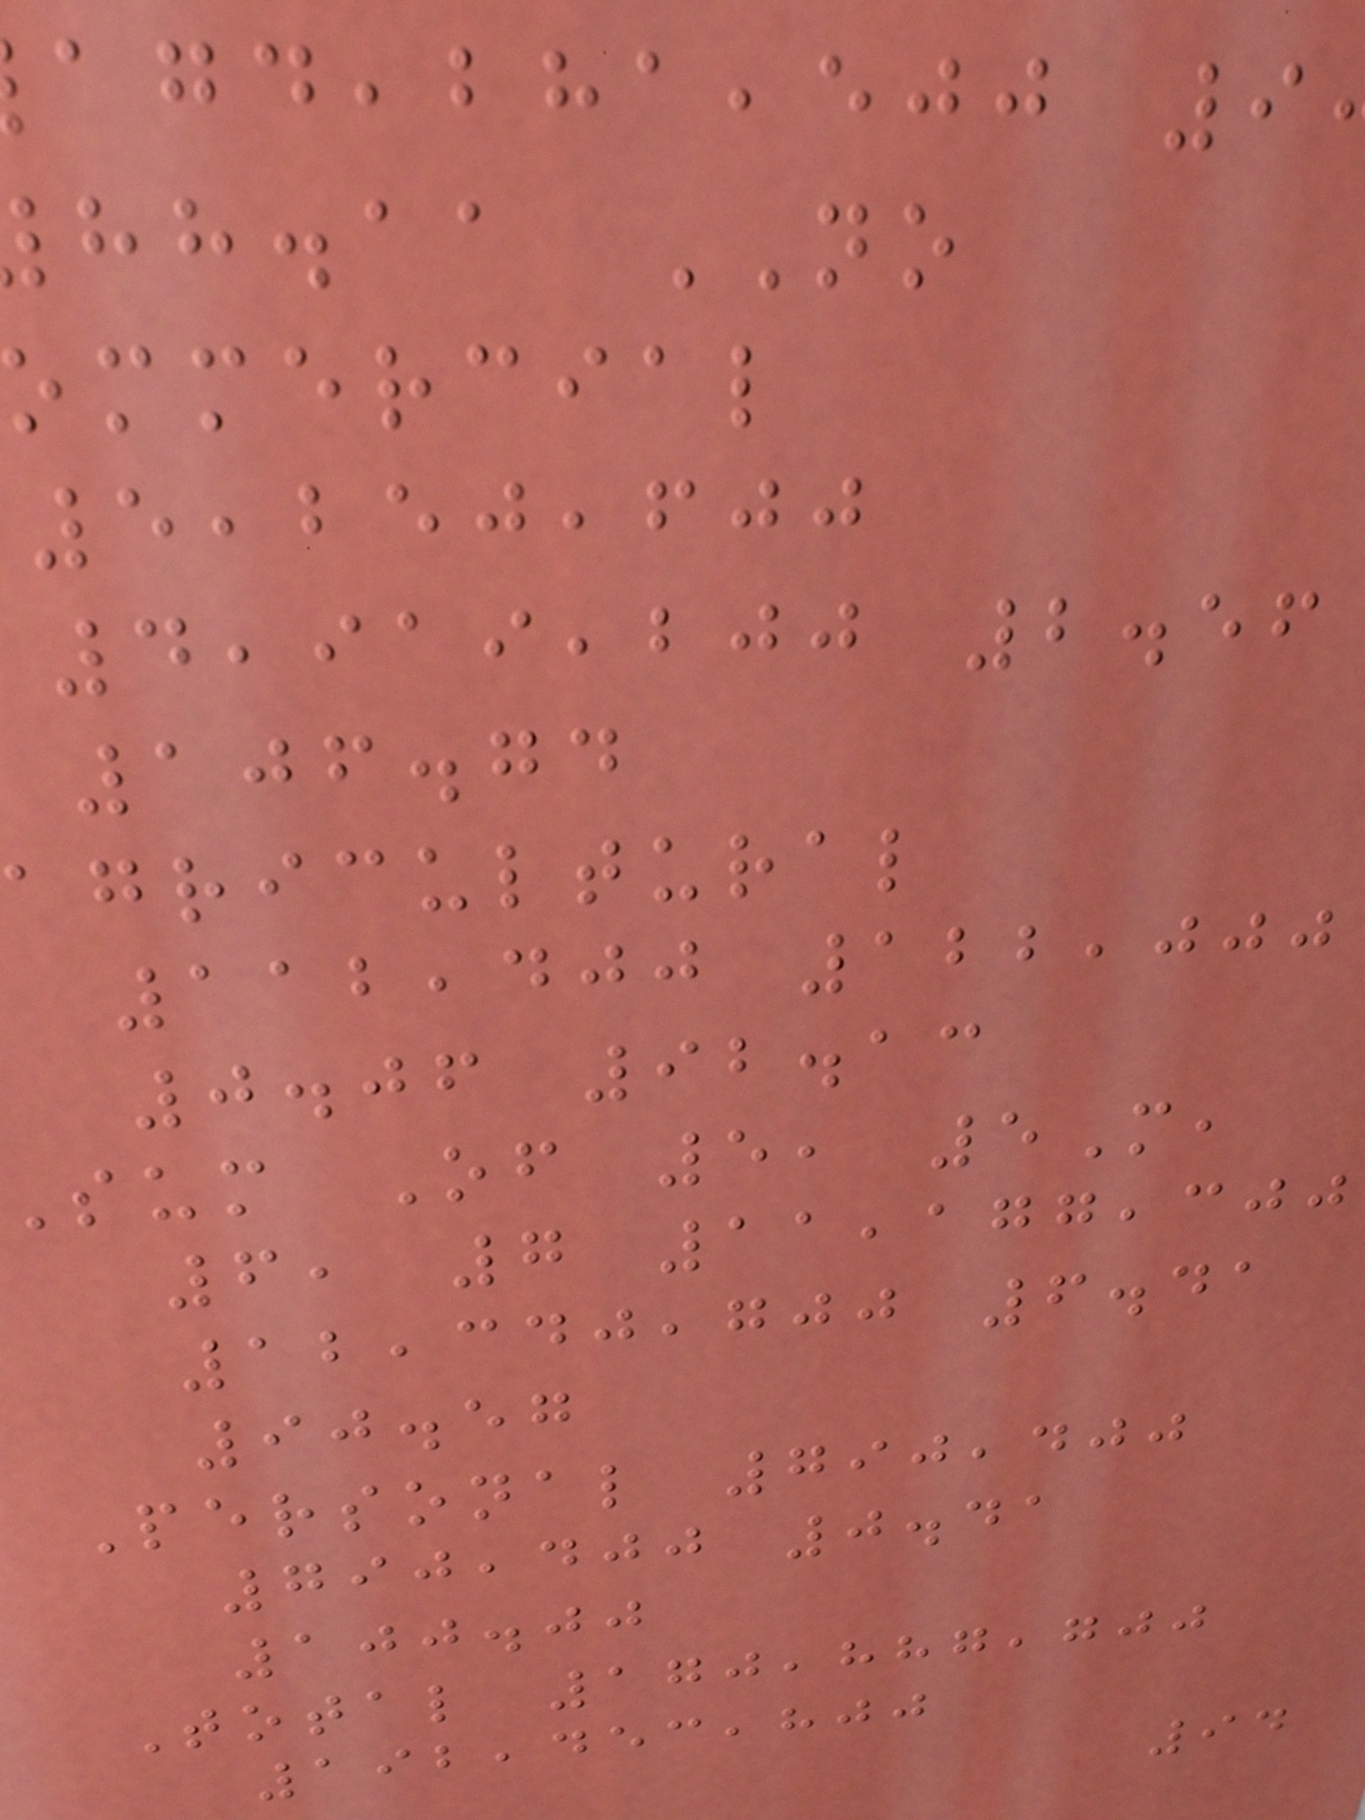,ejj 9
hh.aa NO
ommercial
5,250,600
4,919,200 2.56
106.74
agricultural
112,400 122,000
0.06 92.13
sum Of 5, 5M,
6, 7 11,177,300
12,340,700 6.41
90.57
Personal 790,400
790,400 0.41
100.00
Total 170,887,700
192,453,800
94
